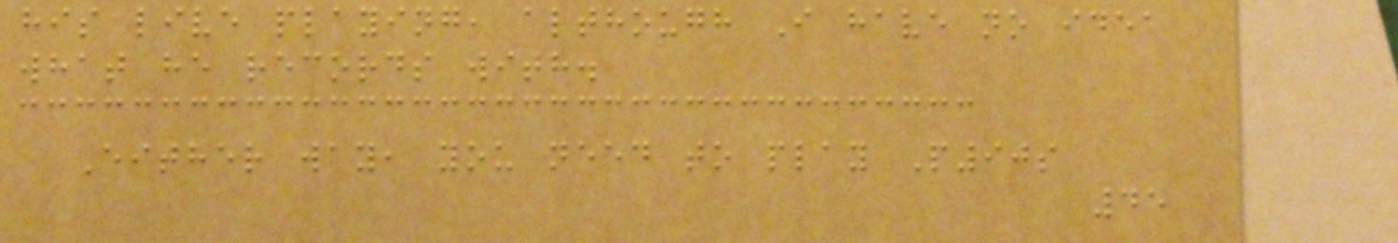his live playing, although I have no idea
what he records with.
Either way, you need to play P90s
45
